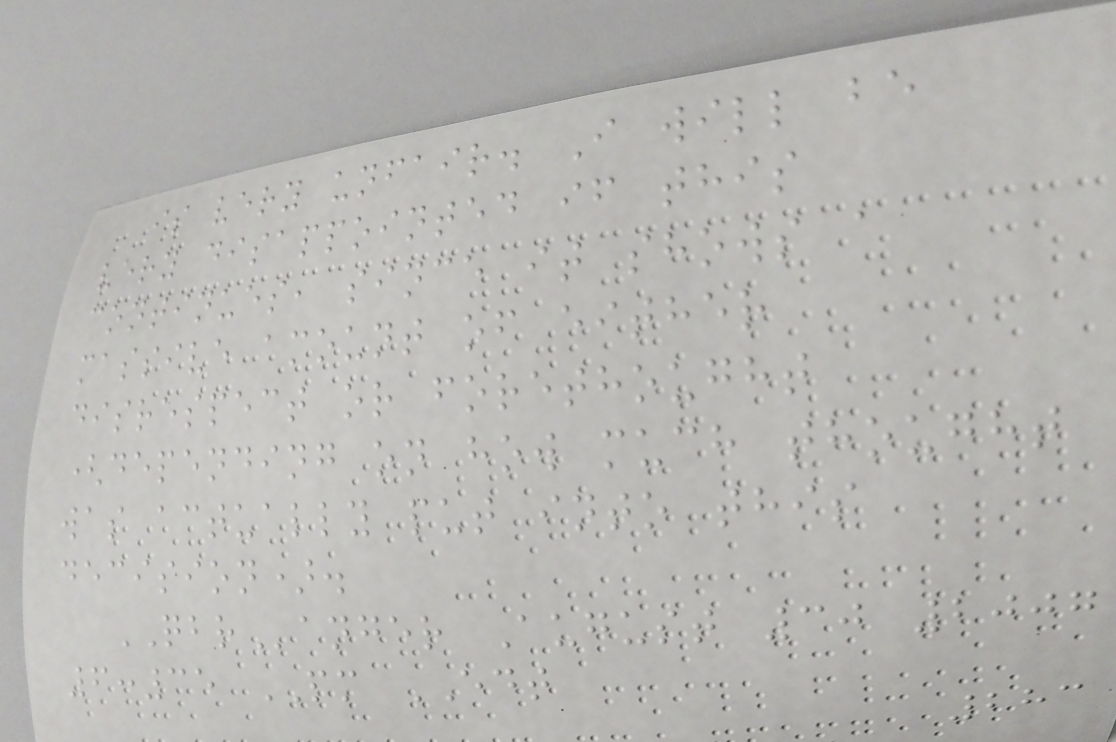is very unfair. I will be
very disappointed if this
continues, since it shows a
massive amount of either
disrespect or forethought
(depending on how much thought
was actually put into this
decision).
QBRanger August 30 2007
6:35 PM EDT
283
